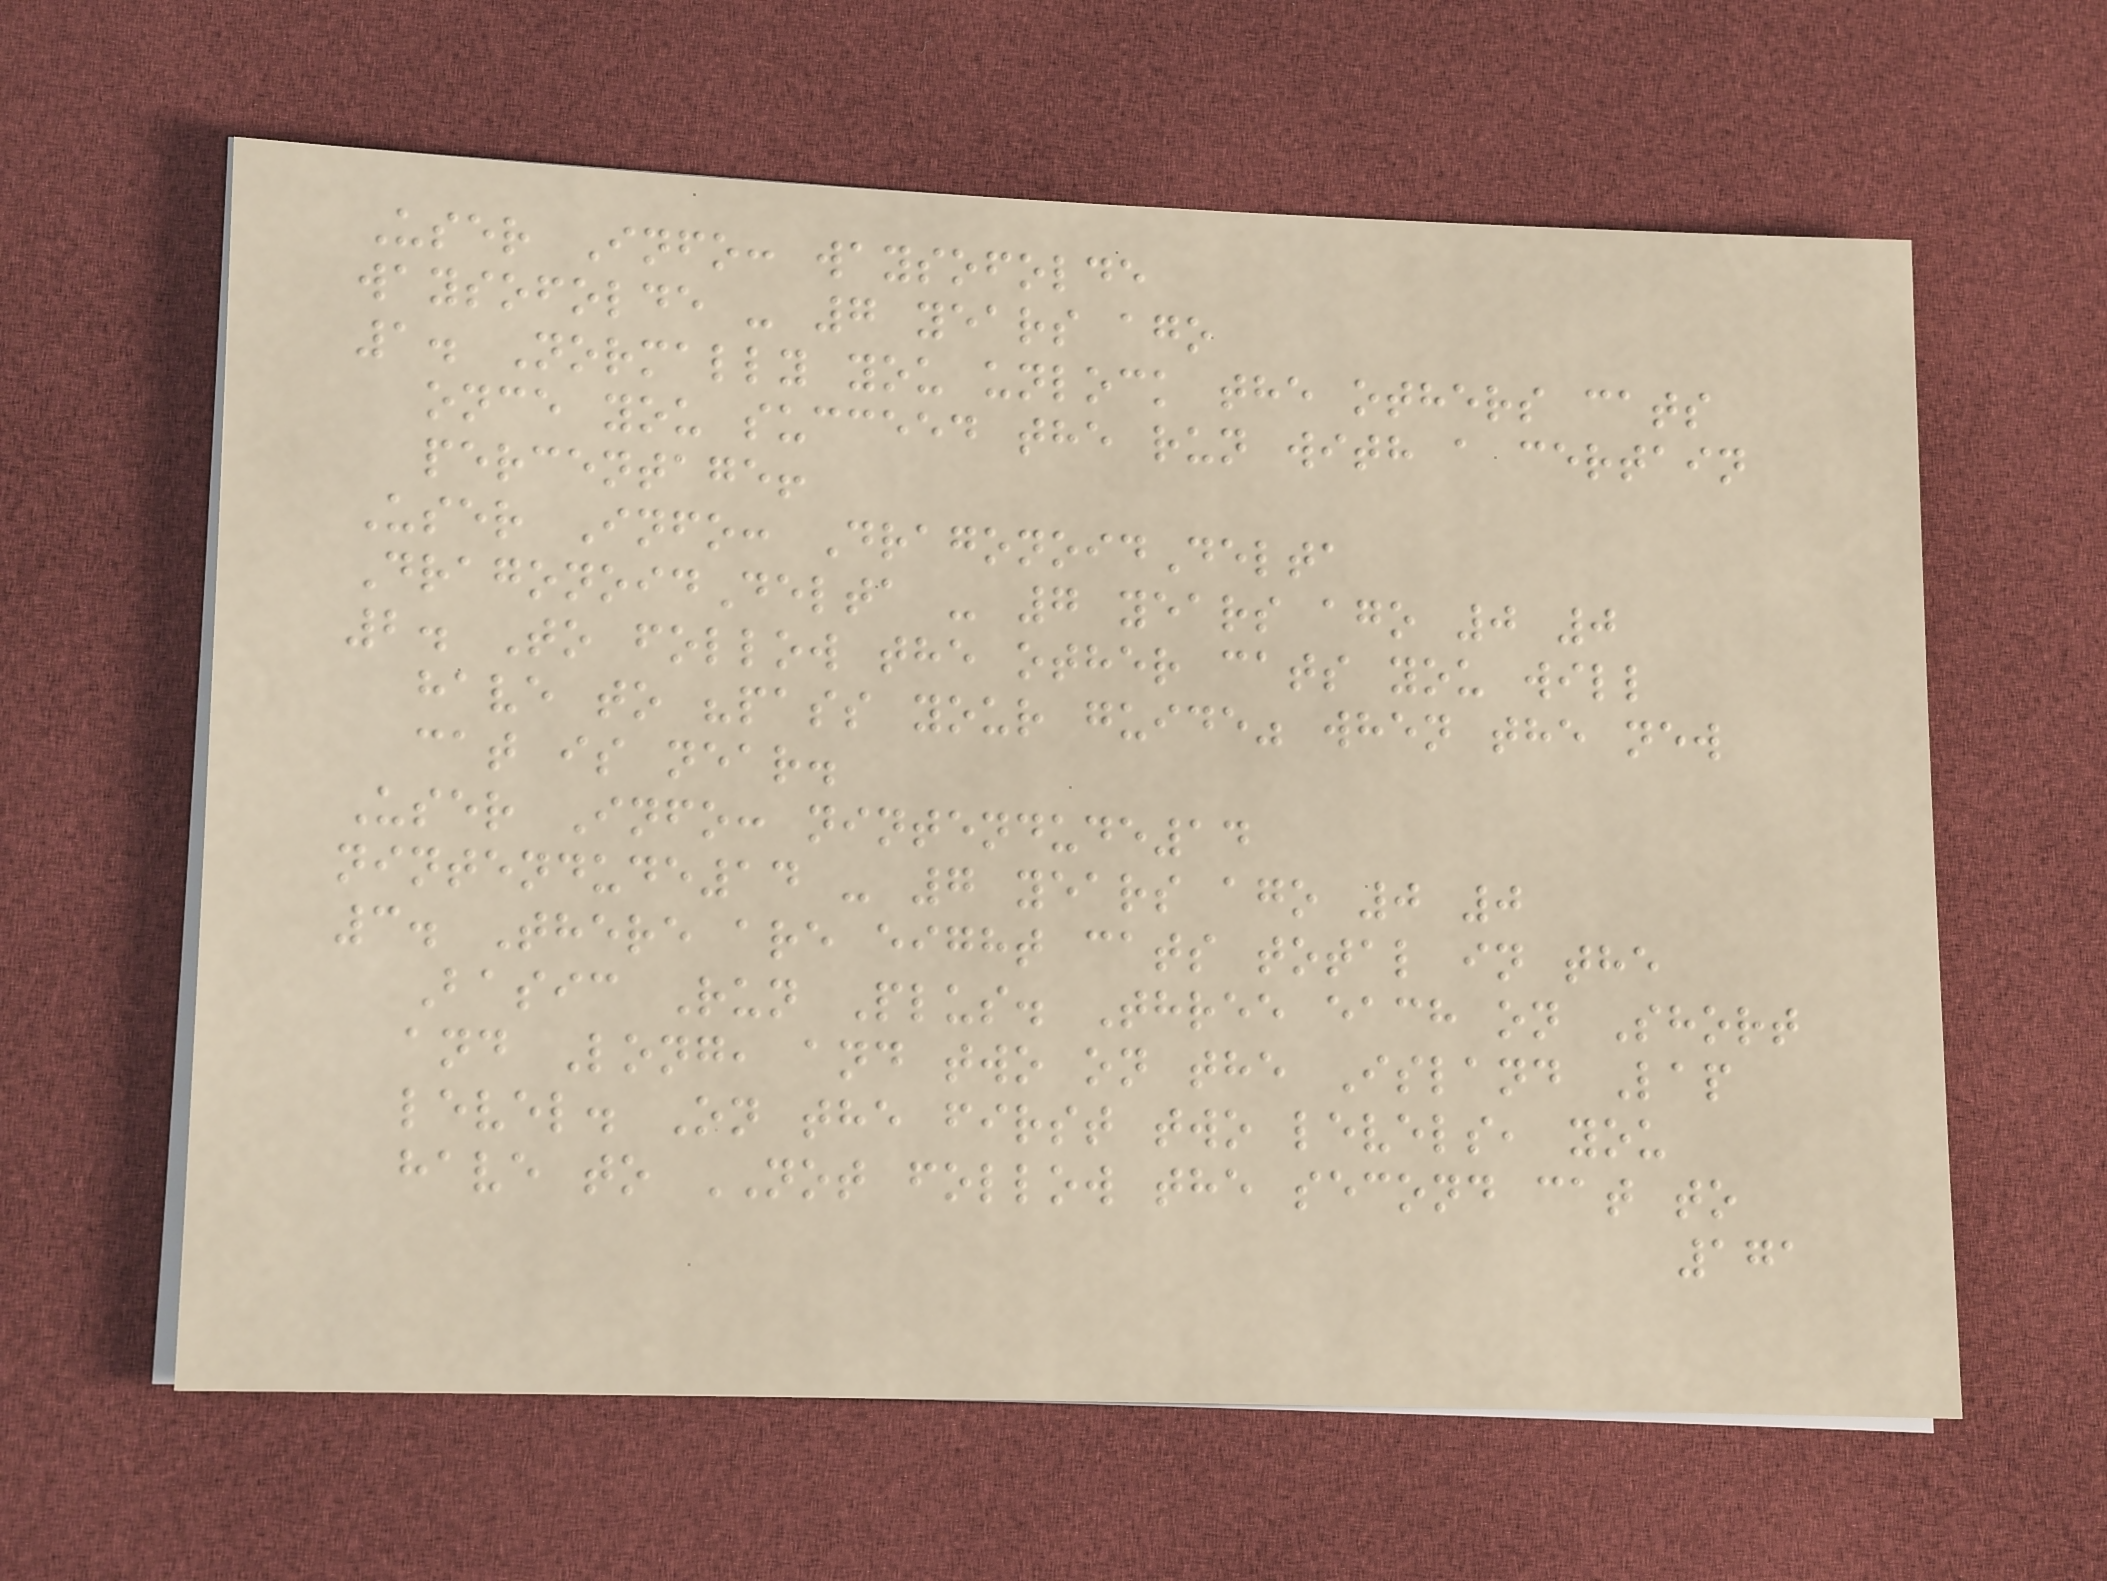User Info: waysofolde
waysofolde - 7 years ago
1. Normally you unlock the others cats
once you succeed the run with a certain
percentage!
User Info: DragonoidDelta
DragonoidDelta - 7 years ago 0 0
2. To follow the other cats you will
have to "pass your guide" when the new
cat is near.
User Info: nintendude14
nintendude14 - 7 years ago 0 0
3. There are eight cats total in the
Basic Run Plus. Three each on Short
and Long, and two on the Island Lap
level. On the first two levels, you
have to NOT follow the second cat to
171
